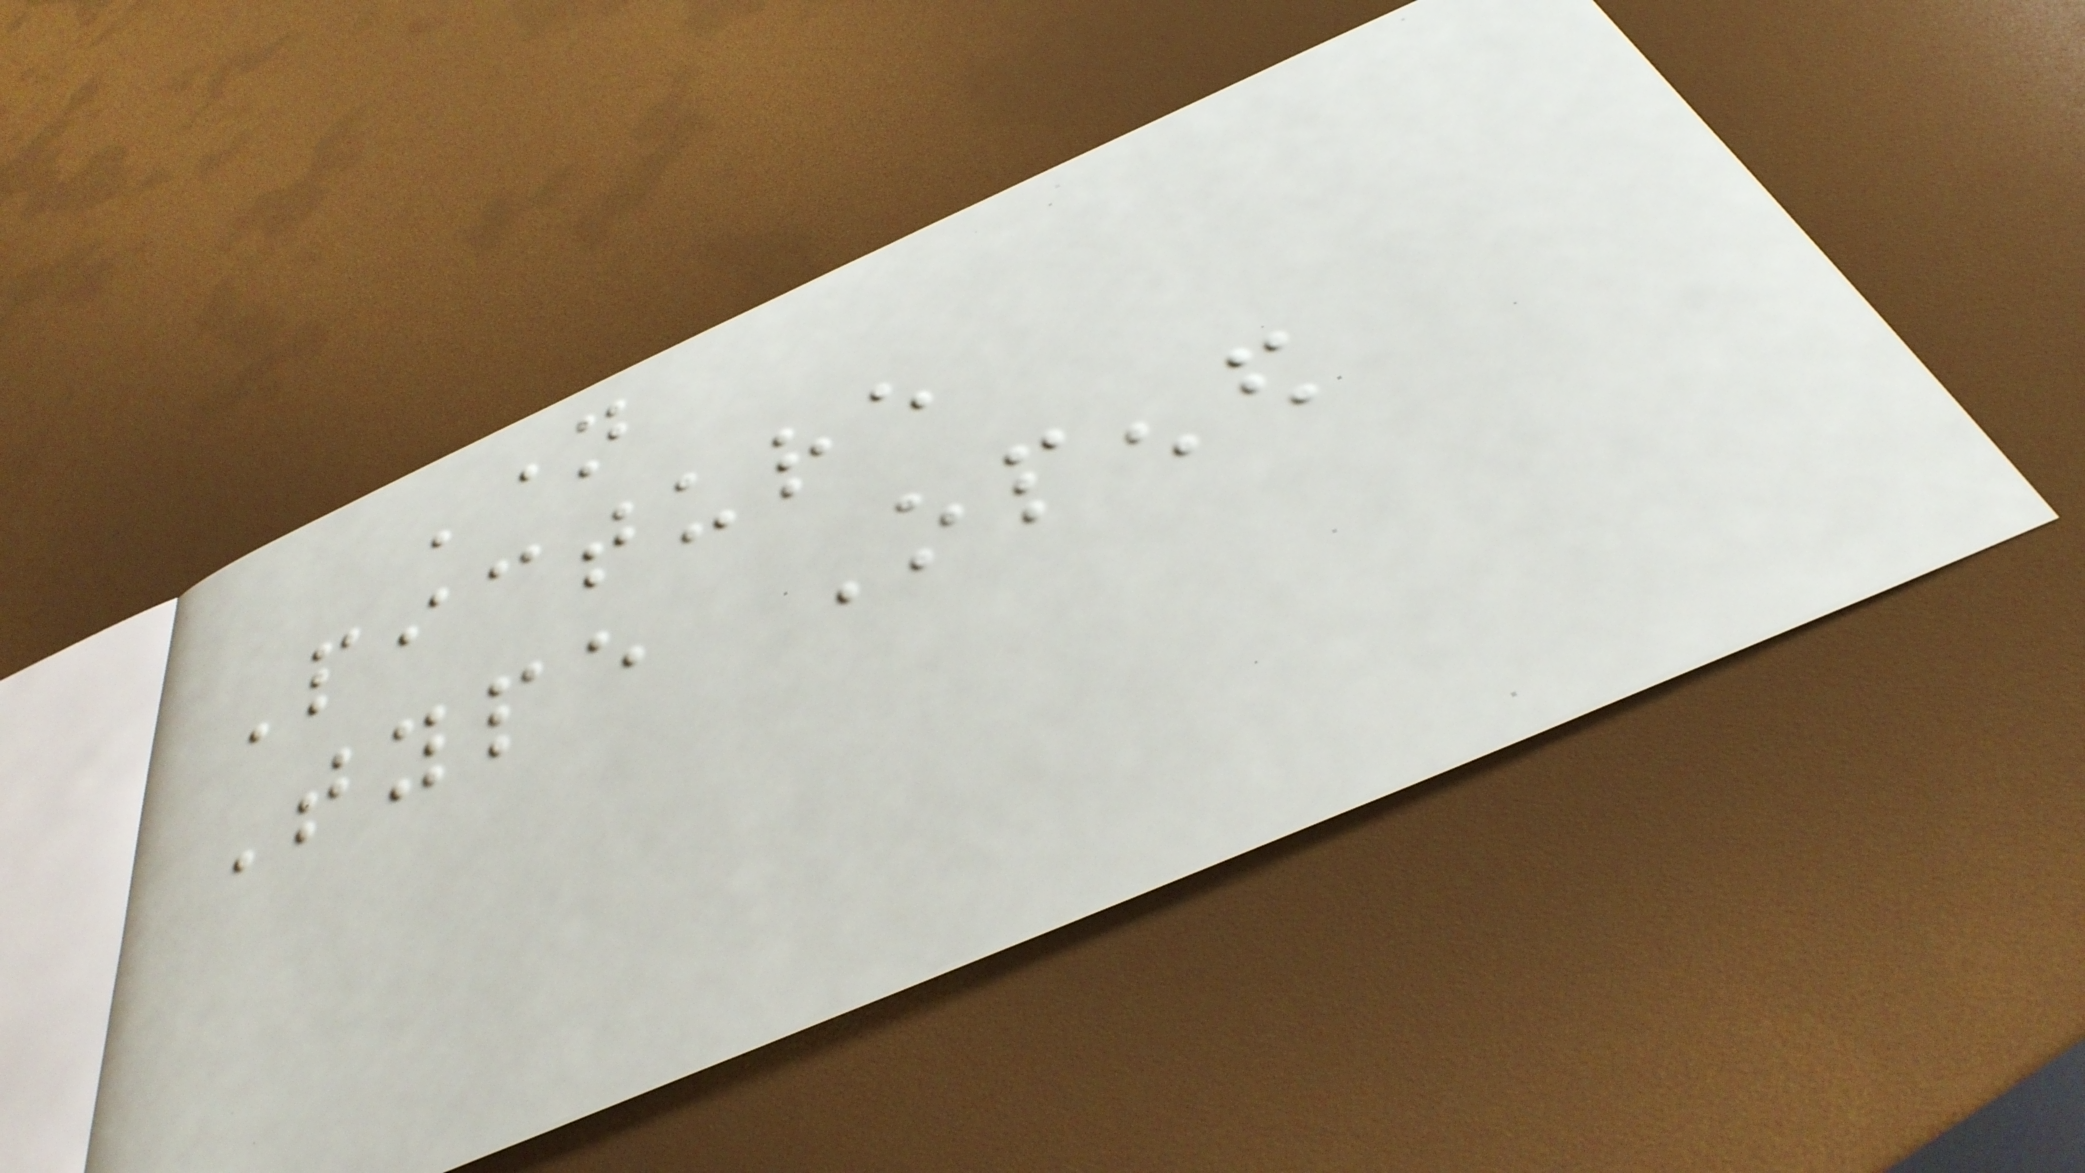Name
Picture
Type Opened
